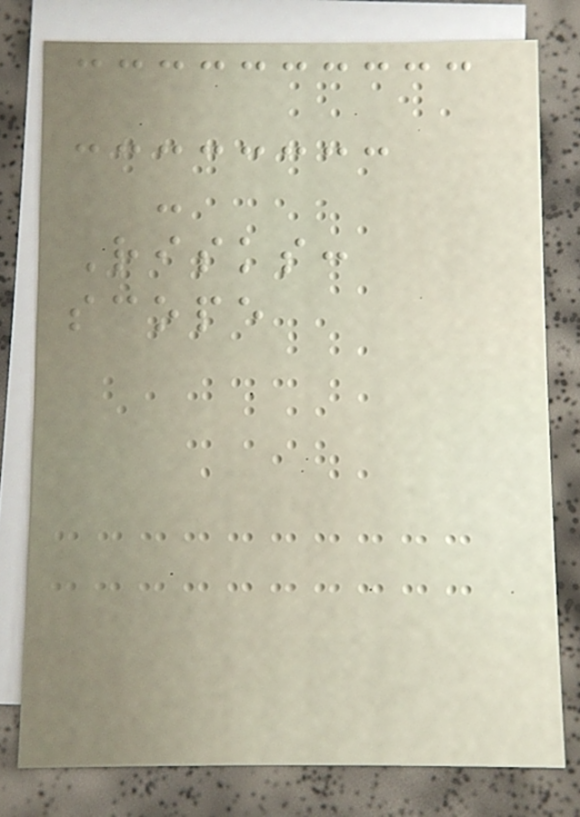-
Risks:
scope
